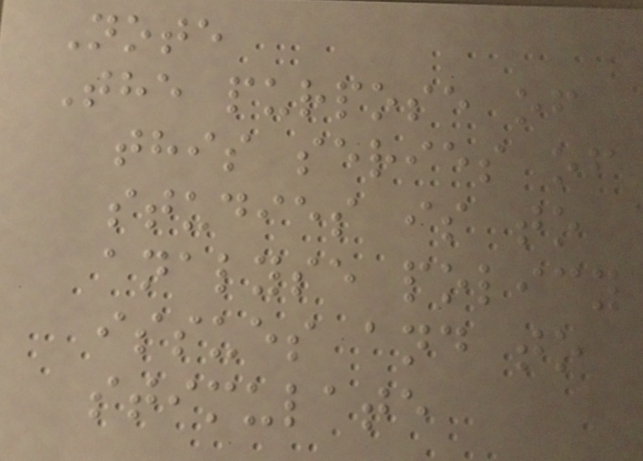Note
The purpose of
this series of
studies is to
analyse policy
issues and to
stimulate
